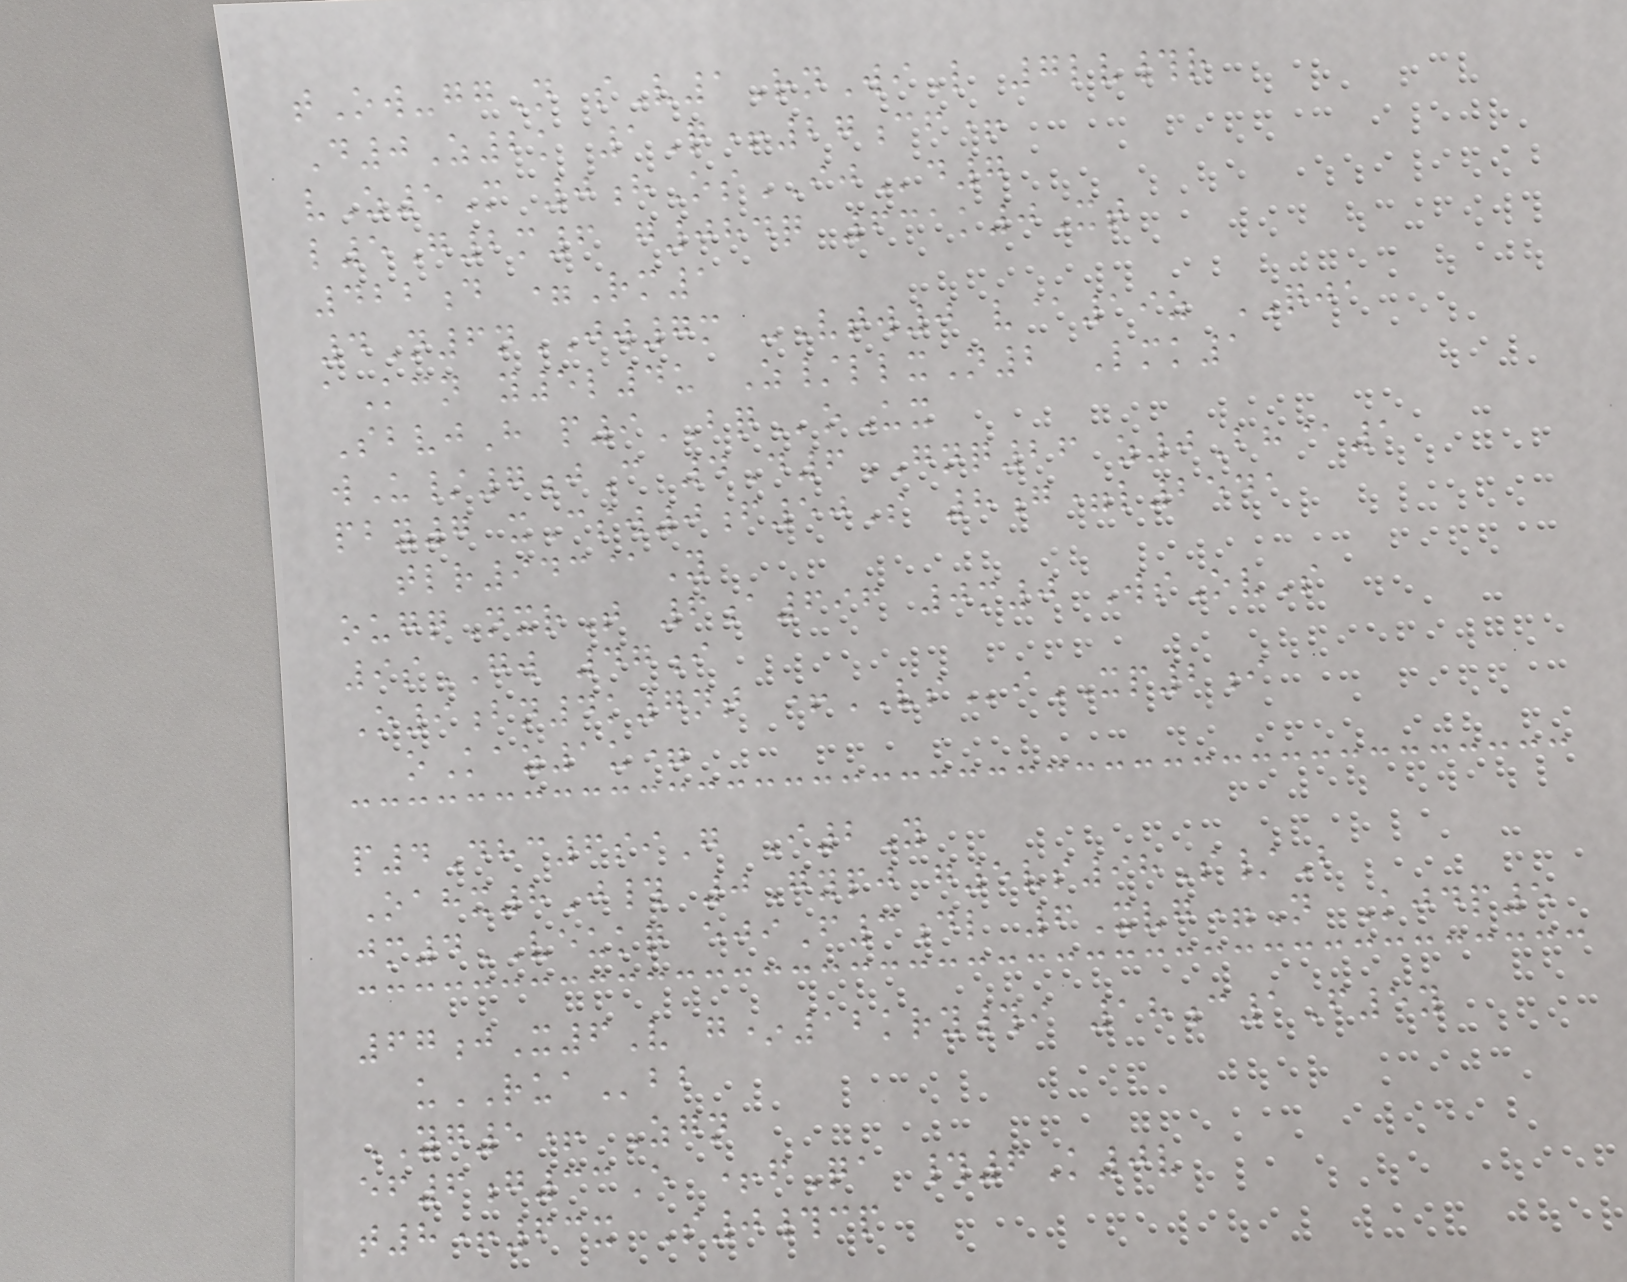tOw-ggN sV1RnWiL 7lv#r
D0Z2k 1Q+27cf+
vZ5M 0hOsIJd7
l5G2m6 g084q 631k0Xt
422d =Rm1
4N6nJW7m -Vtw0 v@19z QJA
aKcn y5l4u Z/llxN2 Lmk1
SbvjH p9BQoUx
wU/7jC 4D6GNQ26 z0Bh@1
pby7 xCsw0f50S 8g=l2541
tlr943@Y
ougqNxrT 6a696 0m0 WsOvS
9sGW 47i
O9bn4k7nt +VSiXP2i
oKaz1u=
p4Dhc6siG I2Y
Oahx8J# 0Gypj g5vs98S/B
jm4VEUKQ ejiF3dl 6Xvg=N Kjdp5
67jX6V g*12kry#i 18c1F5y
uRUAbb
YG5+ Zgn
ef6g33E +fQa #6K0v
t8+63x S0#cp
